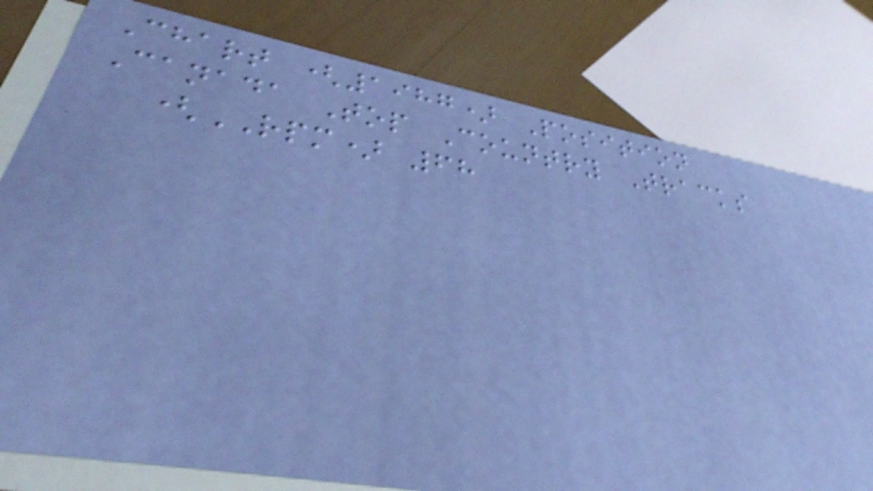Chart (1987) Position
Canada Top Country Tracks
(RPM) 68
